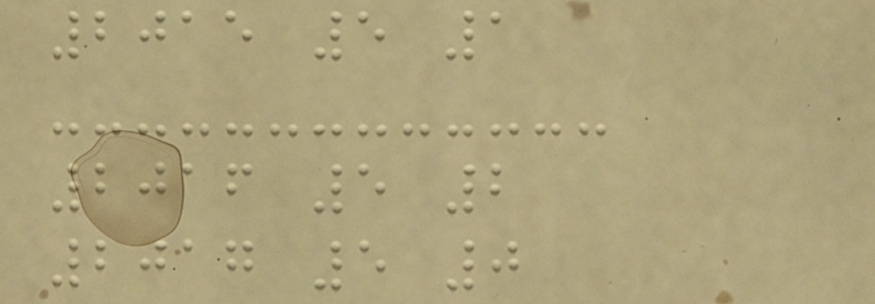2015 5 1
2016 5 2
2017 5 0
